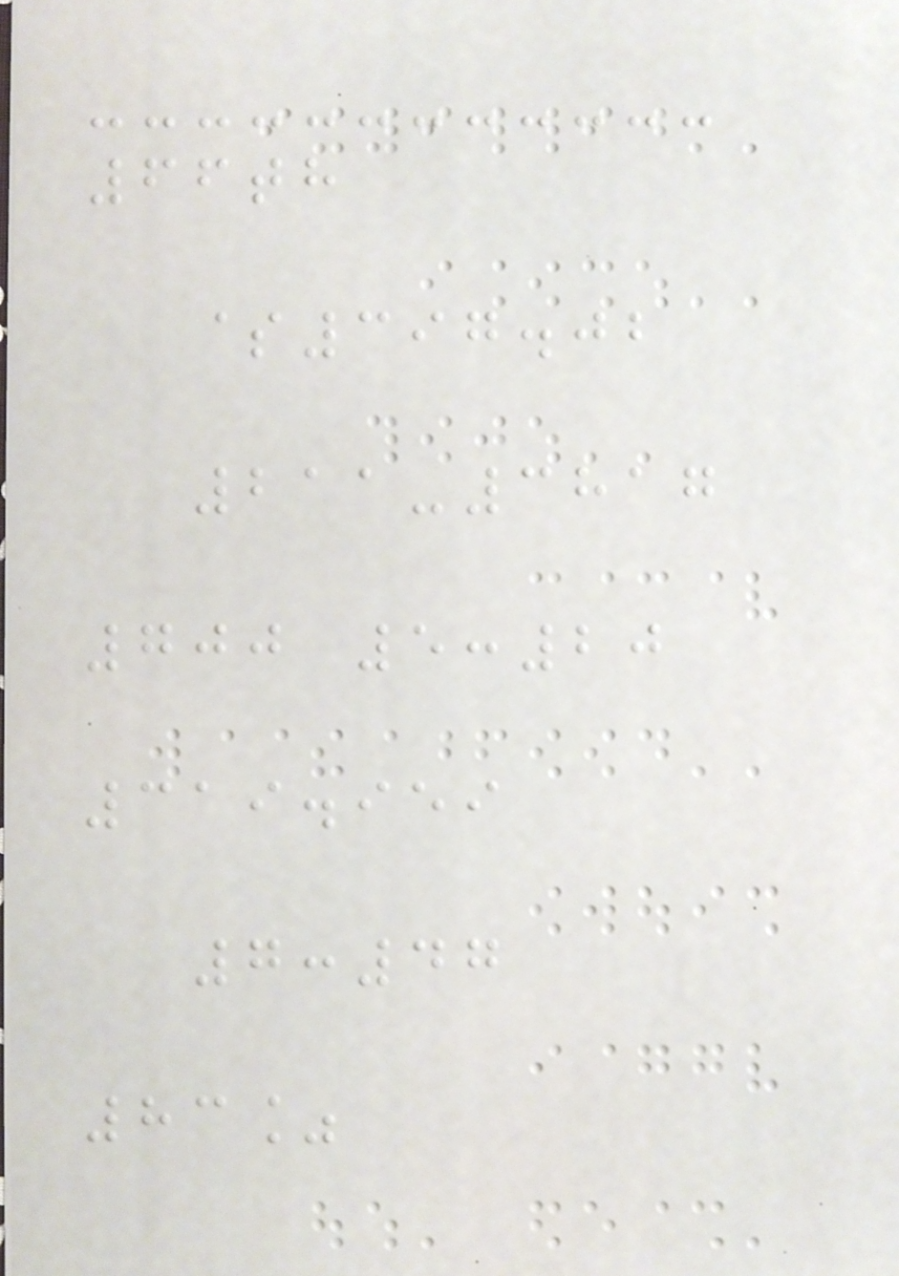66th
$397.02
211-3817
700 5:20
319.959
7:47
83%
